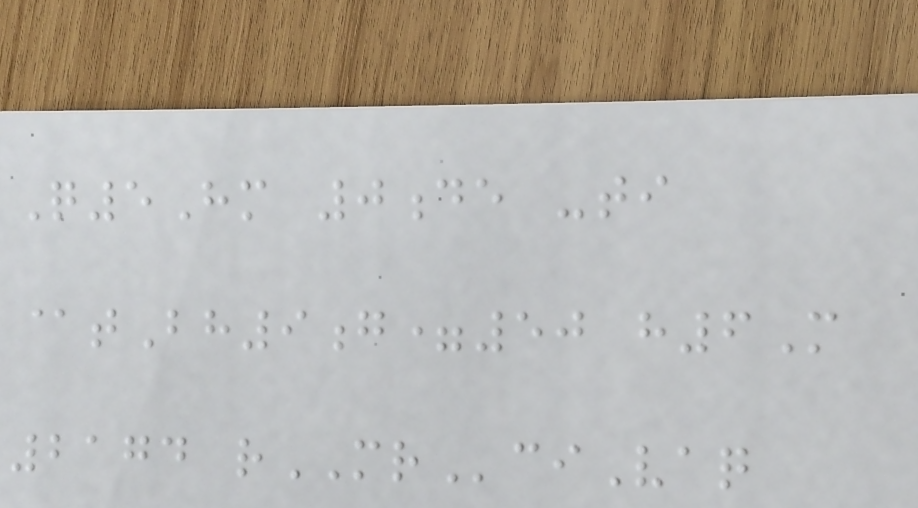Q5Hm 0de -ti
@tBh9g=50 h6M
2174 rMRciVaq
